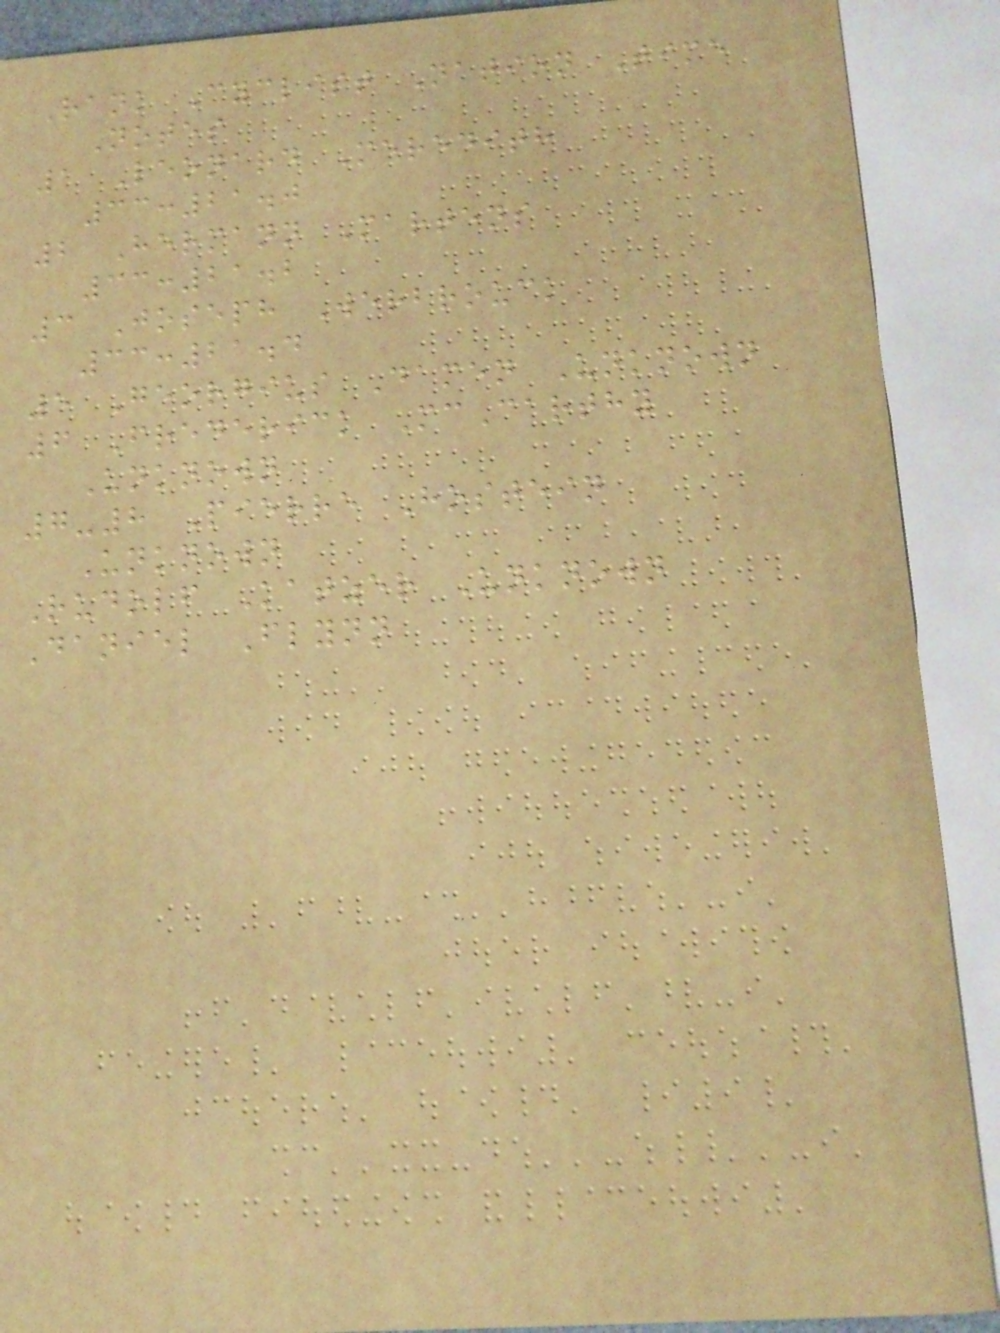Rank Cyclist Nation Time
Notes
1 Leonard Meredith
33:21.0
2 Hermann Martens
33:21.2
3 Joseph Werbrouck
33:21.4
5 Georgius Damen Unknown
6 Frederick McCarthy
Unknown
7-8 Pierre Hostein
Unknown
Rudolf Katzer Unknown
Daniel Flynn
